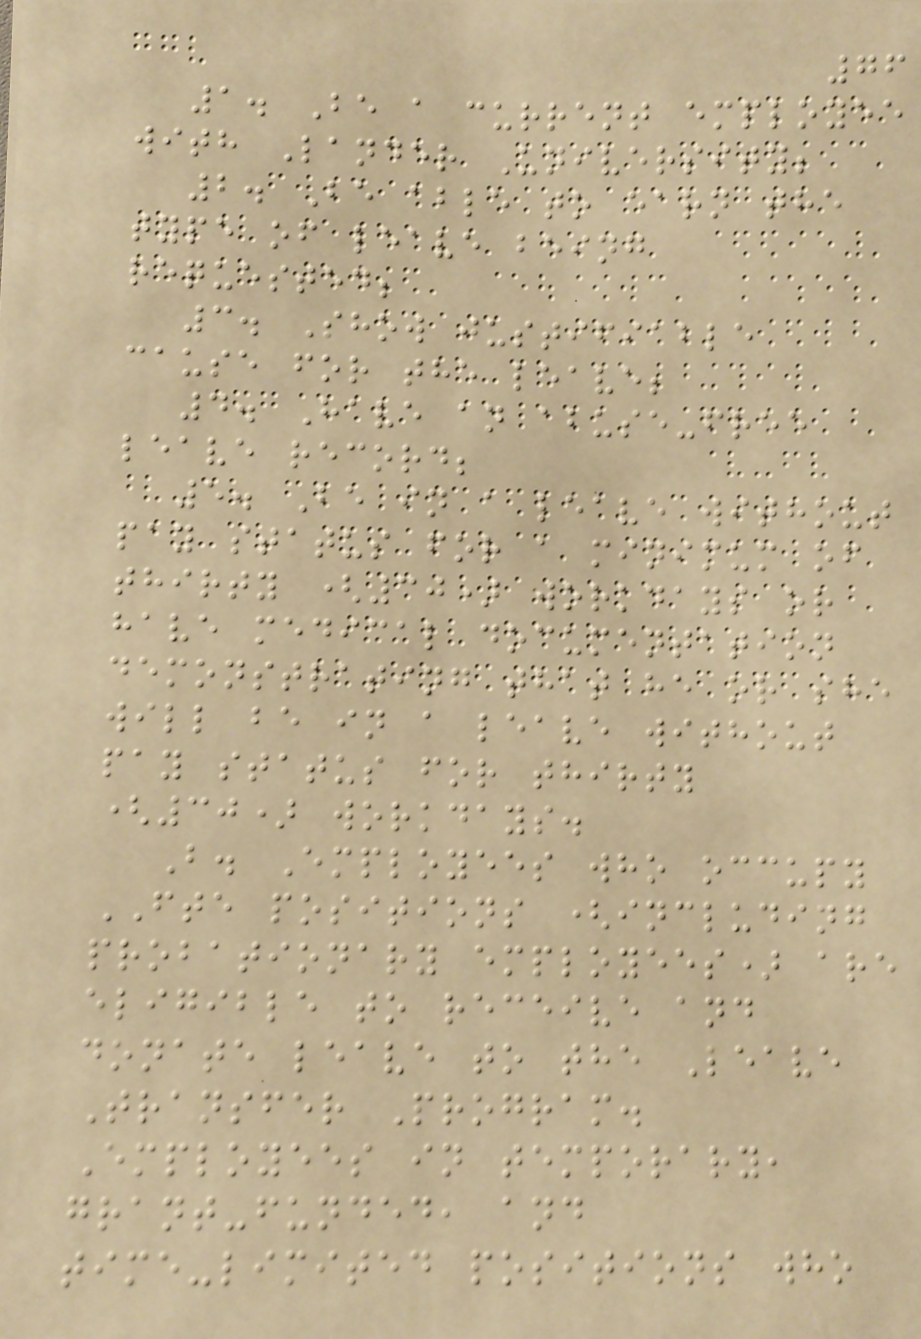76
1. Be a current employee
with Lander University;
2. Be able to earn the
type of leave being
requested;
3. Show justifiable
cause for the leave;
4. Have an abuse-free
leave record;
5. Be in a leave without
pay status for a minimum of
thirty (30) workdays or
have medical documentation
demonstrating that he or she
will be in a leave without
pay status for thirty
(30) workdays.
B. Employees who occupy
FTE positions (including
probationary employees) are
eligible to receive and
donate leave to the Leave
Transfer Program.
Employees in temporary,
grant-funded, and
time-limited positions who
